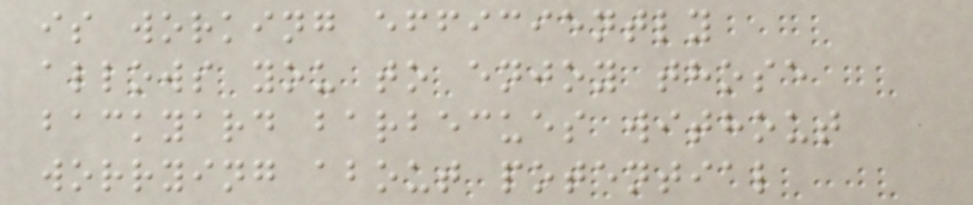is working efficiently
allows you to enjoy those
backyard barbecues without
worrying about potential
